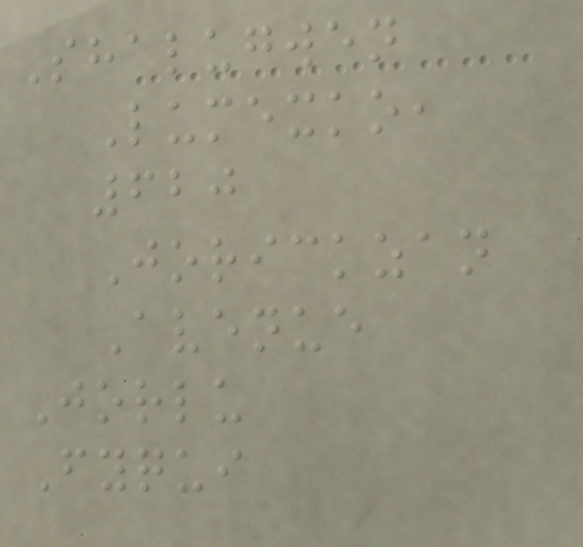Shalugwen
Lumexko,
620
Jorickzan
Avenue
Jorlu
Fyqui
